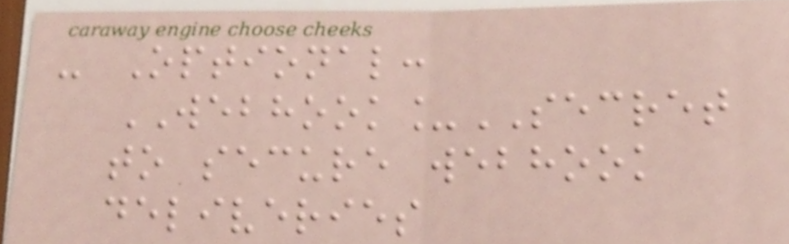- Optional:
WEBHOOK_SECRET
to secure webhook
deliveries
